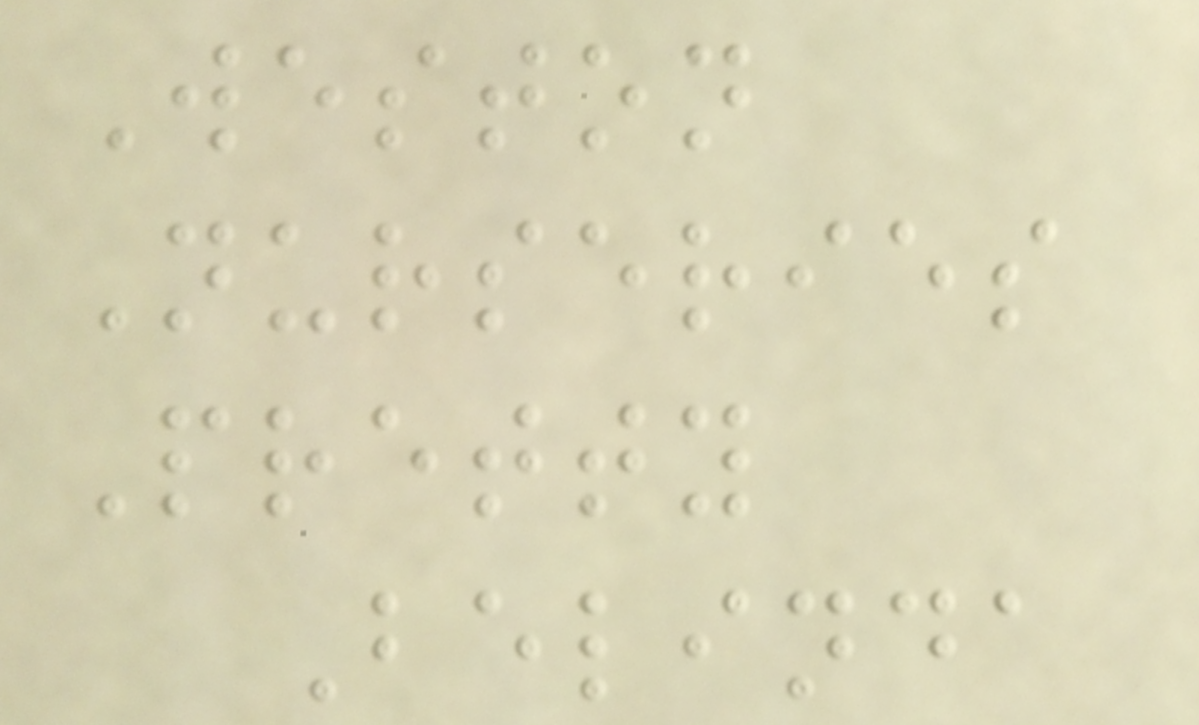Weston
Nurseries
Pretty
Belinda
